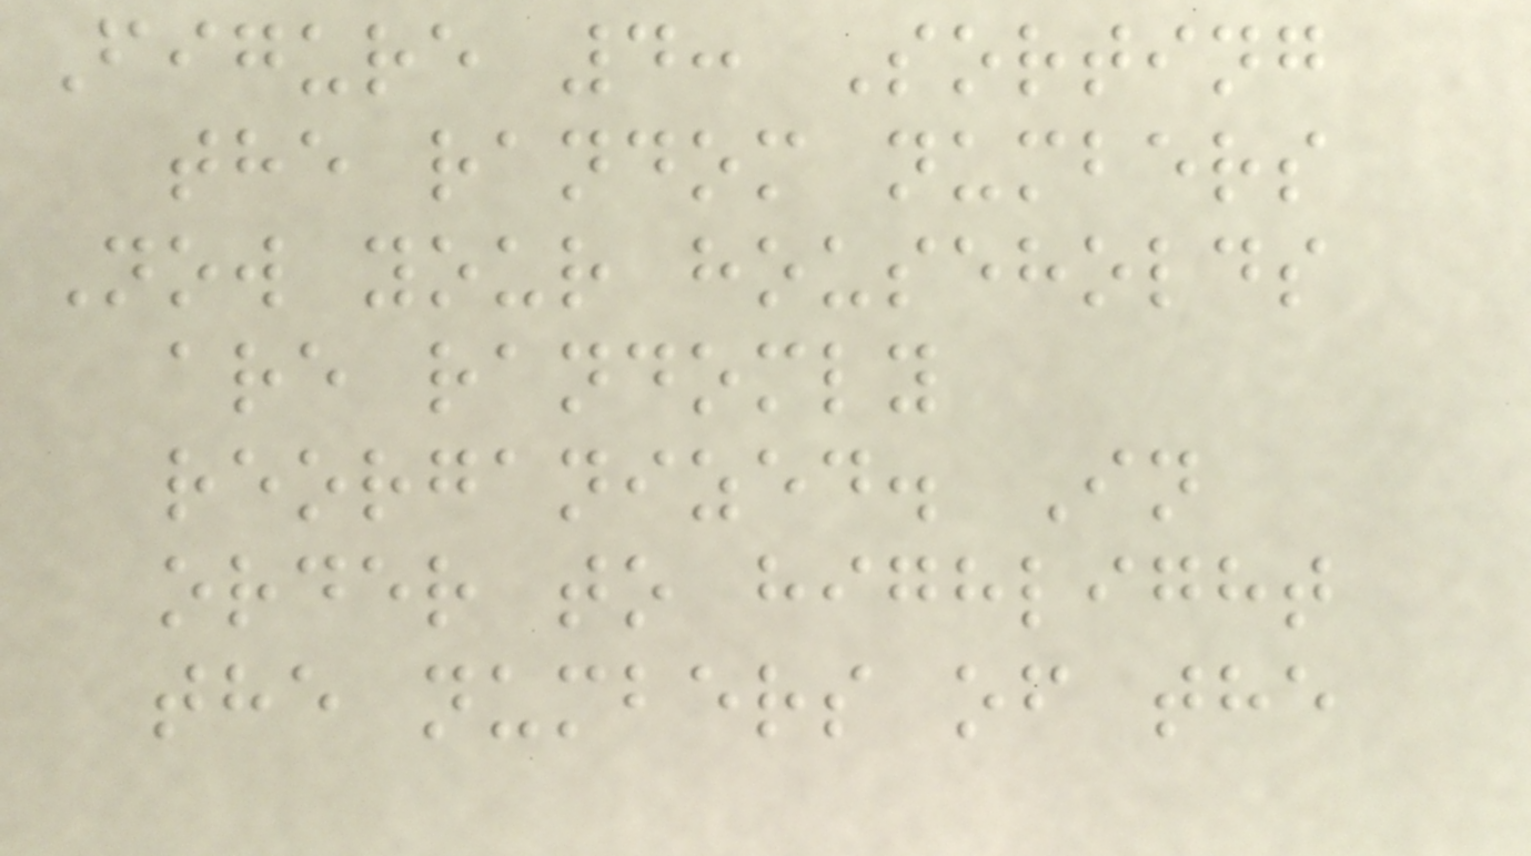Figure 4: Sorting
the random numbers
Now your households
are randomly
reorganized. In
order to highlight
the numbers of the
